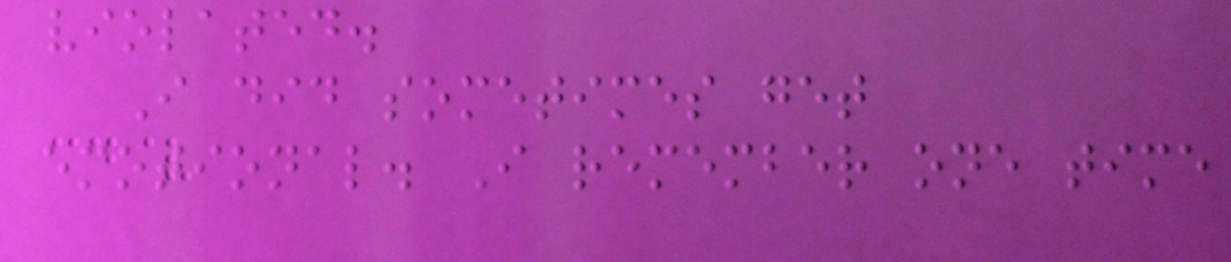violated.
I did sometimes get
emotional. I remember one time
